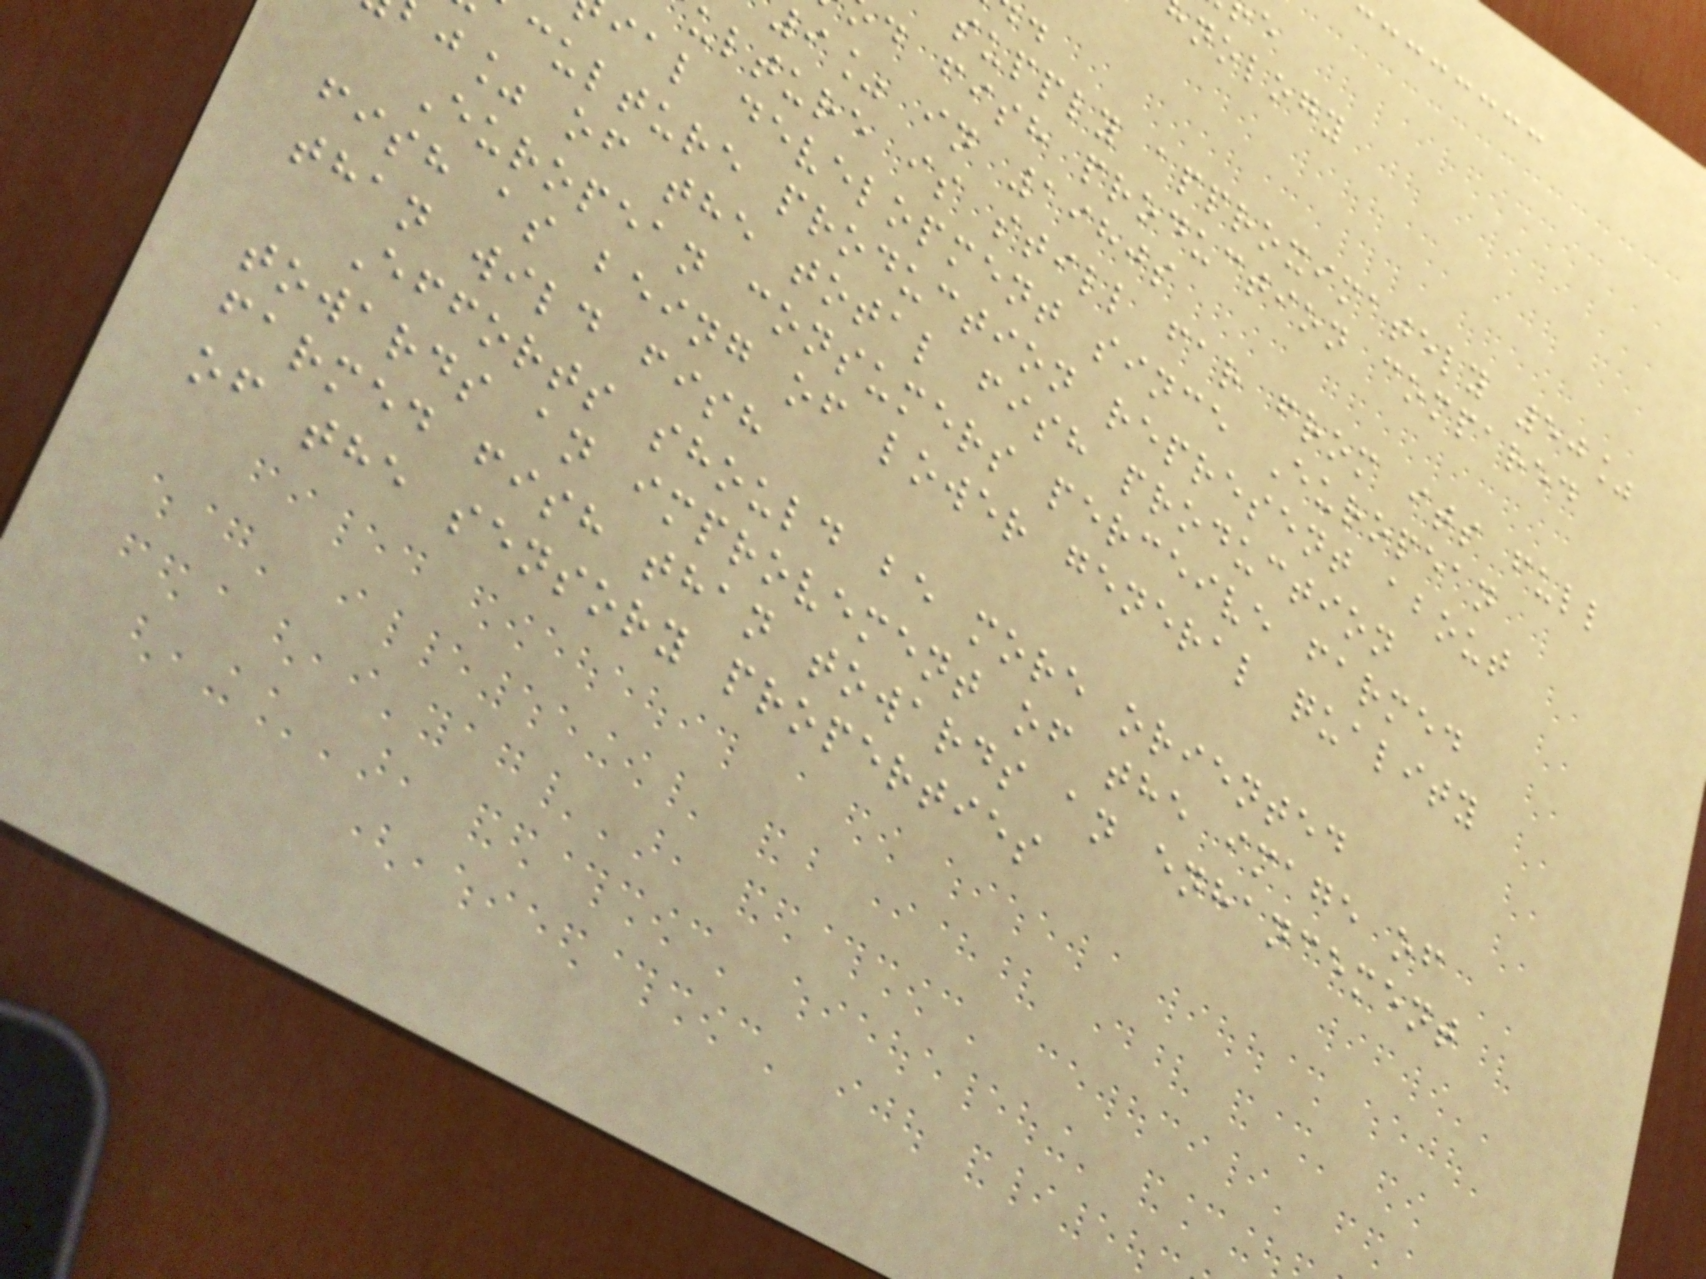supply approximately 50%
d fish production compared
i% in 1980s
ulture is still far from its full
ial development since European
culture production represent about
j% of the total fish production
European consumers perceive farmed
fish as being of lower general quality
than wild fish
Efforts should be more oriented
towards an improvement of the image of
farmed fish than towards an enhancement
of the sensory properties
